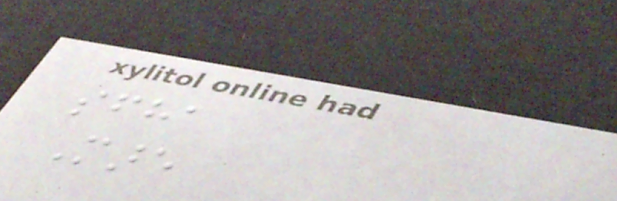sfha
Mare
